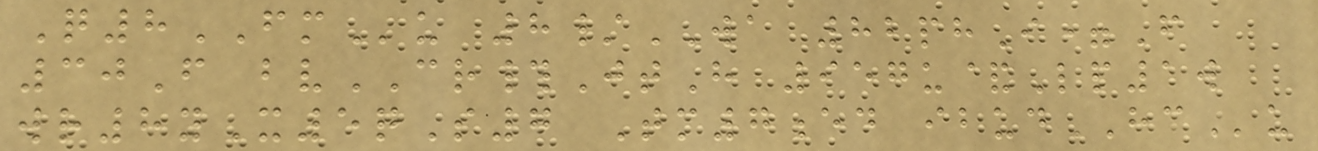Q8FMu 8/WA 82phI=F
30F bvCR#JtH 957u&Lp1w
wr8yX5qS7 Tm7ed ibudHCu
